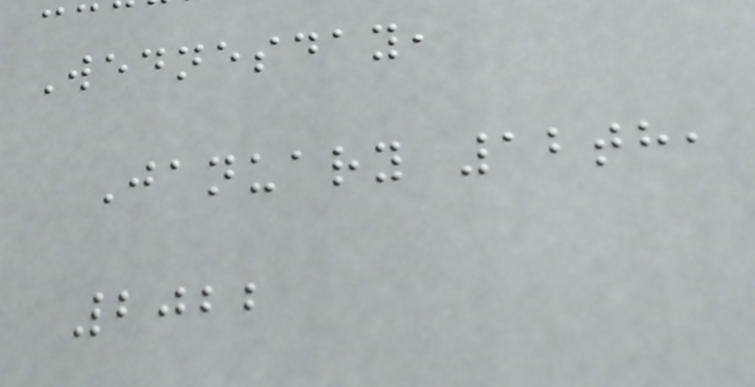Wednesday,
January 12th,
2022
